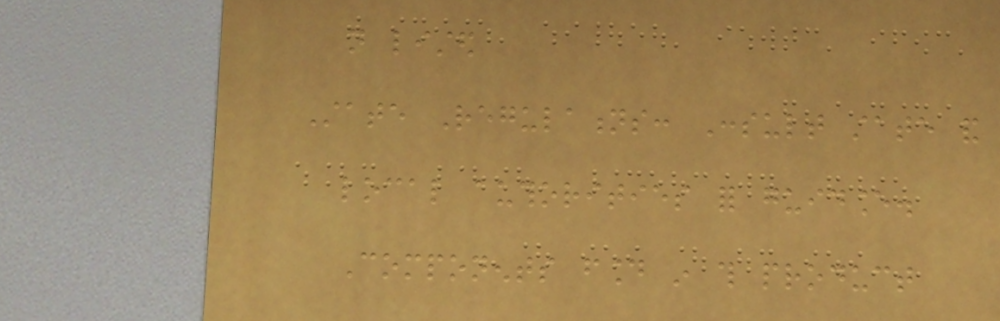not listed
State Regulations: Consult state and
local authorities for guidance.
Components found in this product
